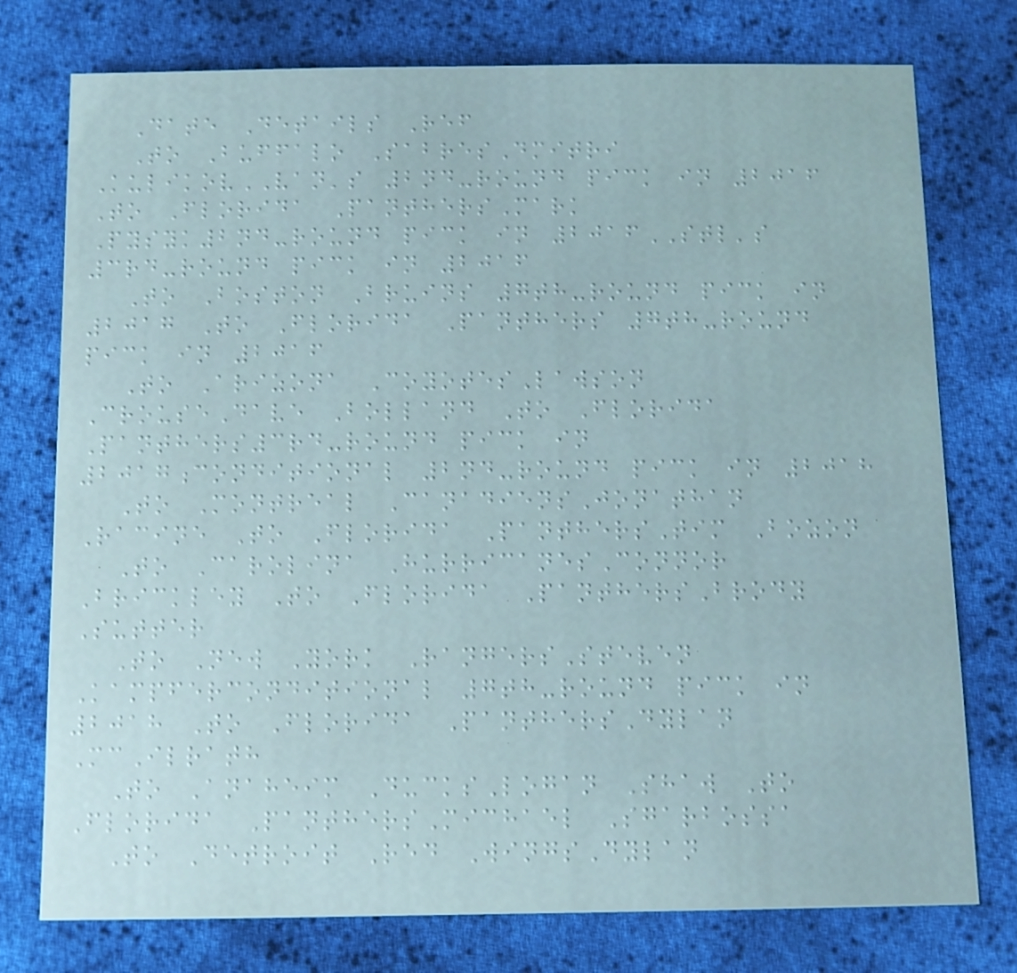Date Details Ref
To Buffalo SabresDmitri
KulikovVAN's 2nd-round pick in 2016
To Florida PanthersMark
Pysyk2nd-round pick in 2016STL's
3rd-round pick in 2016
To Boston Bruins 7th-round pick in
2017 To Florida Panthers 7th-round
pick in 2016
To Arizona CoyotesLawson
CrouseDave Bolland To Florida
Panthers3rd-round pick in
2017conditional 2nd-round pick in 2018
To Montreal CanadiensJonathan
Racine To Florida PanthersTim Bozon
To Carolina HurricanesConnor
Brickley To Florida PanthersBrody
Sutter
To New York RangersSteven
Kampferconditional 7th-round pick in
2018 To Florida PanthersDylan
McIlrath
To Anaheim DucksLogan Shaw To
Florida PanthersMichael Sgarbossa
To Detroit Red WingsDylan
